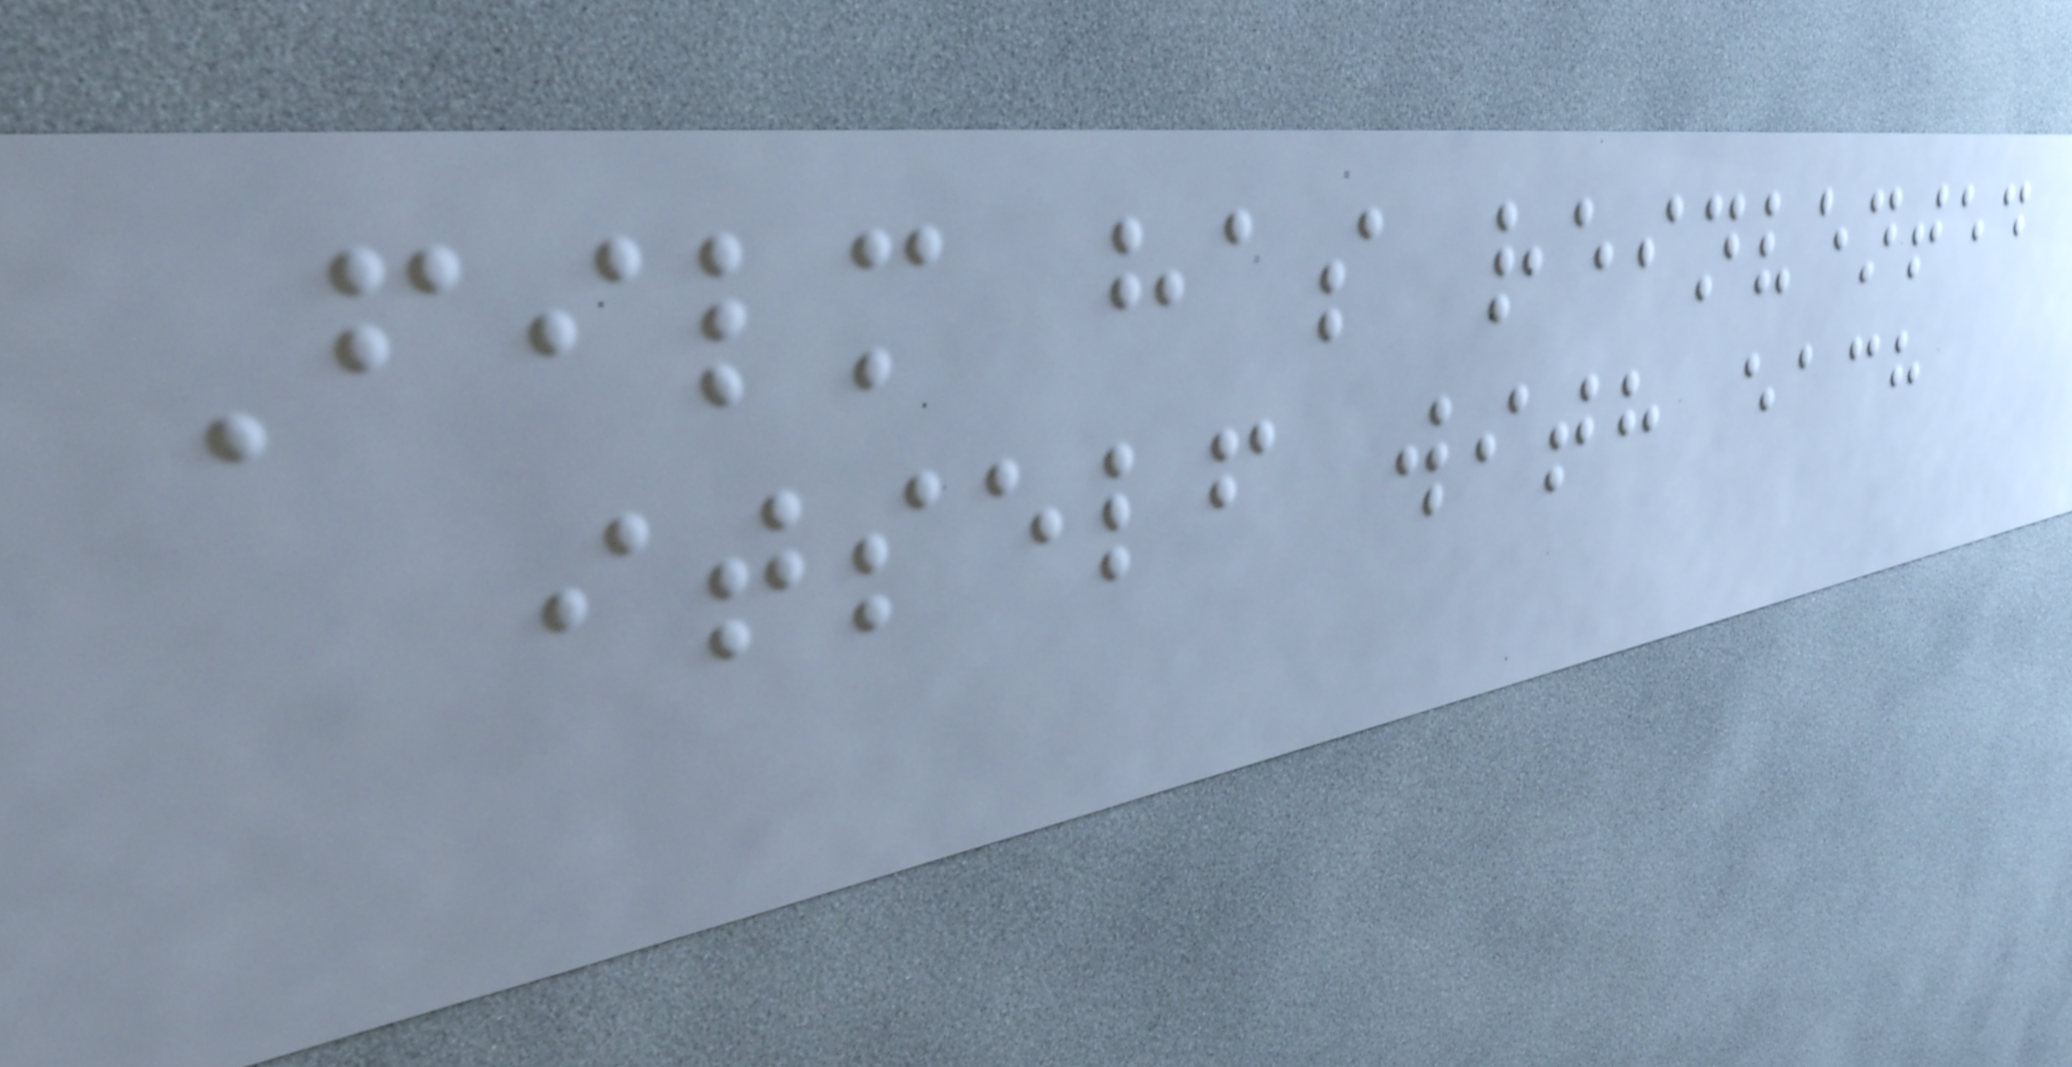Film has reinvented
itself with each
